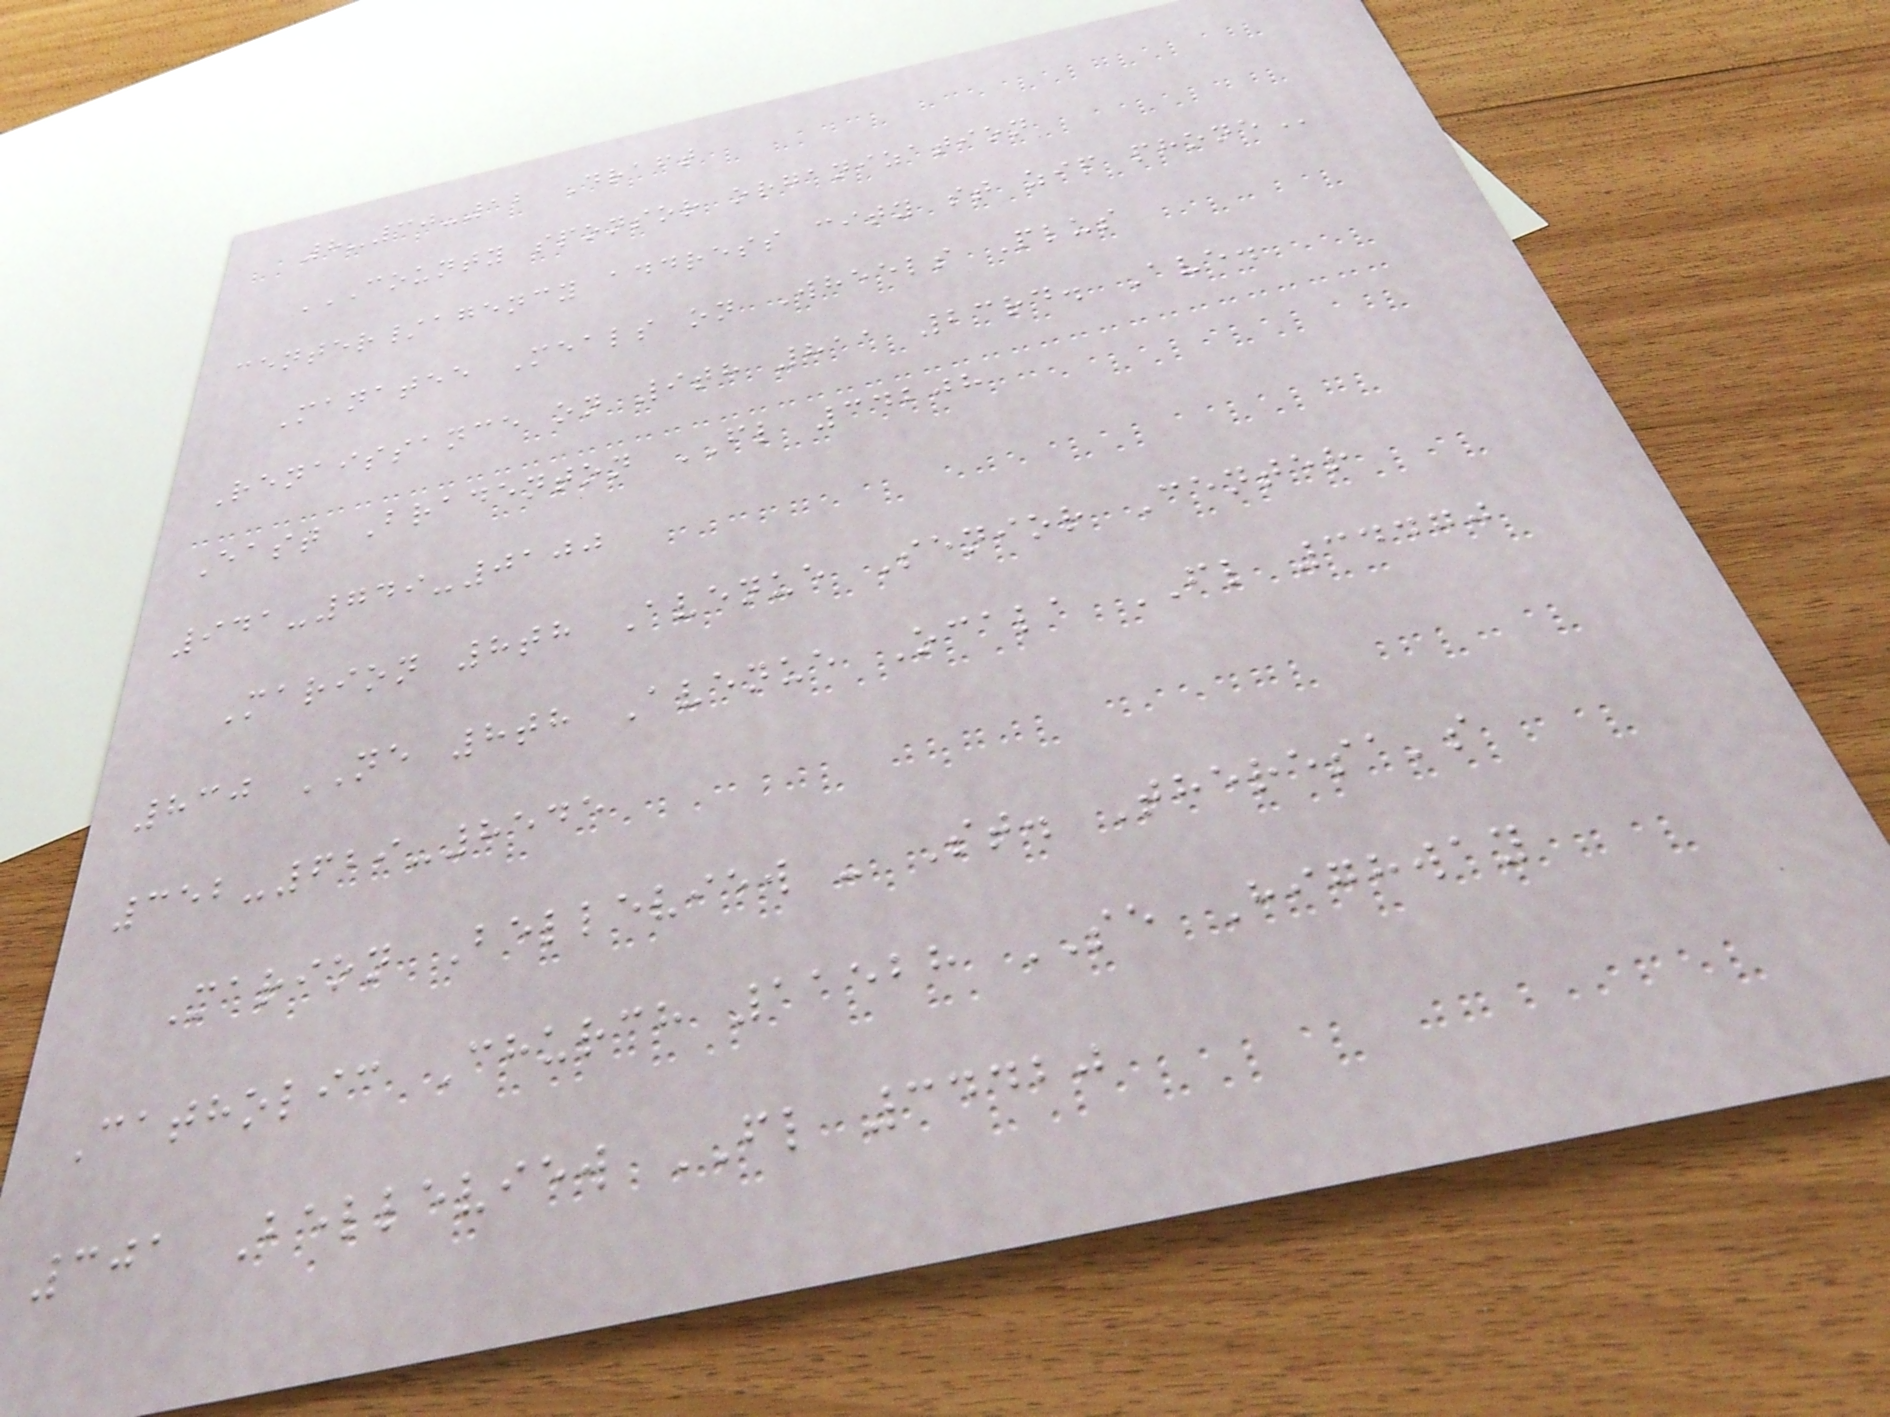8-30-12 Draft
COUNTY SPONSOR ORGANIZATION
CENTER/AGENCY ADDRESS CITY ST ZIP PHONE
Manatee Meals on Wheels Plus
Renaissance on 9th 811 23rd. Ave.
East Bradenton FL 34208
941-749-0100
Marion 8th Avenue Senior Center
830 NE 8th Avenue Ocala FL 34470
352-629-8545
Marion Belleview - St. Theresa's
Catholic Church 11528 SE Highway
301 Belleview FL 34420
